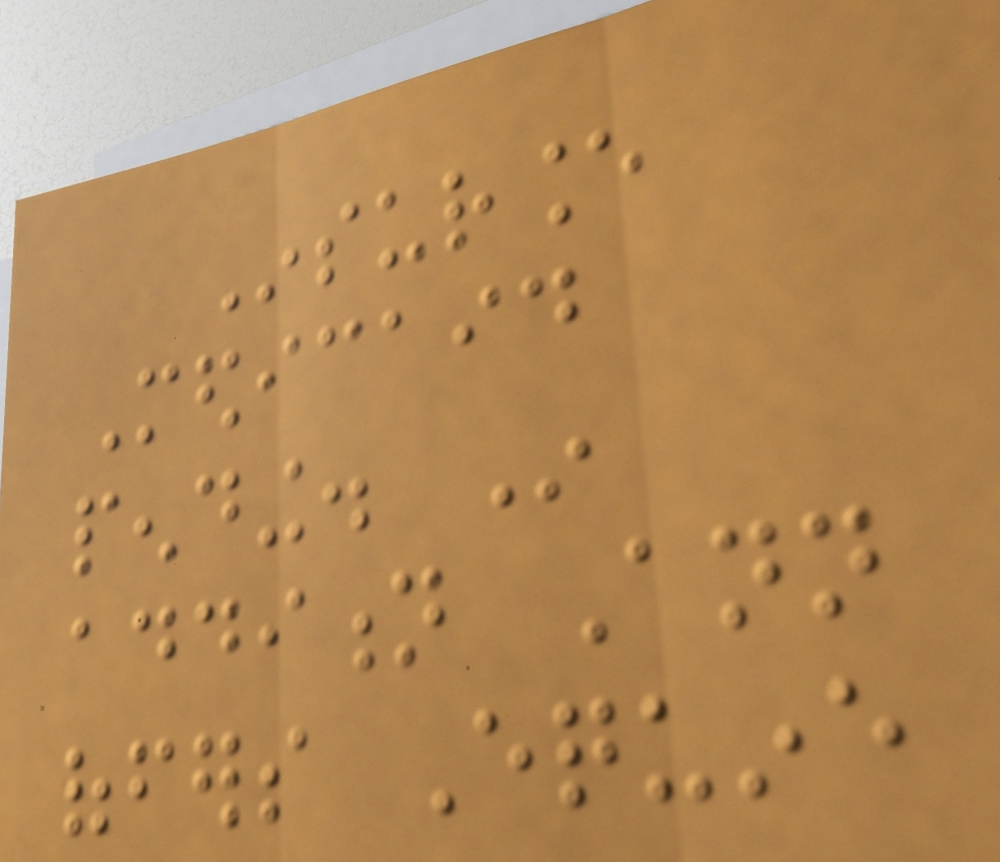Insurance
Medicaid
pending. In
addition Ann
offers Equine
